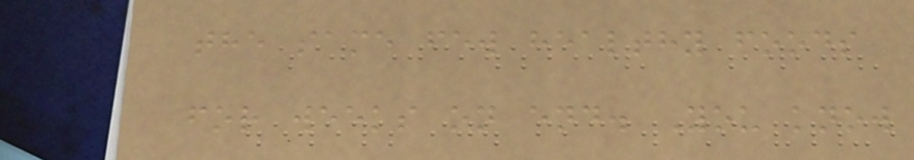the same few healthy foods
for weeks on end. You know
